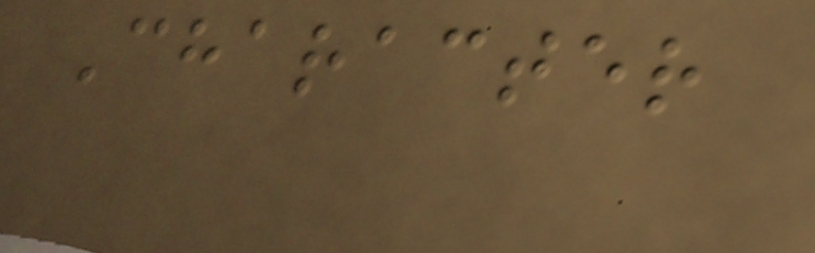Character
